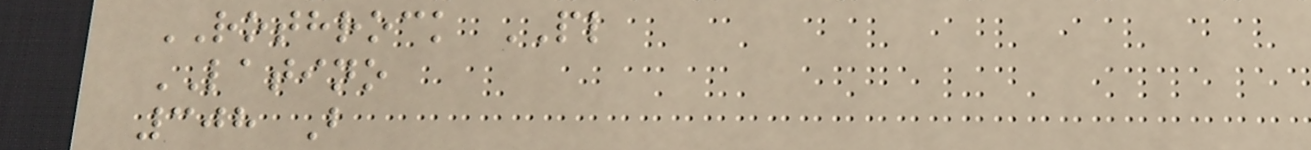ROTHROCK PL
LATINO
308 B
